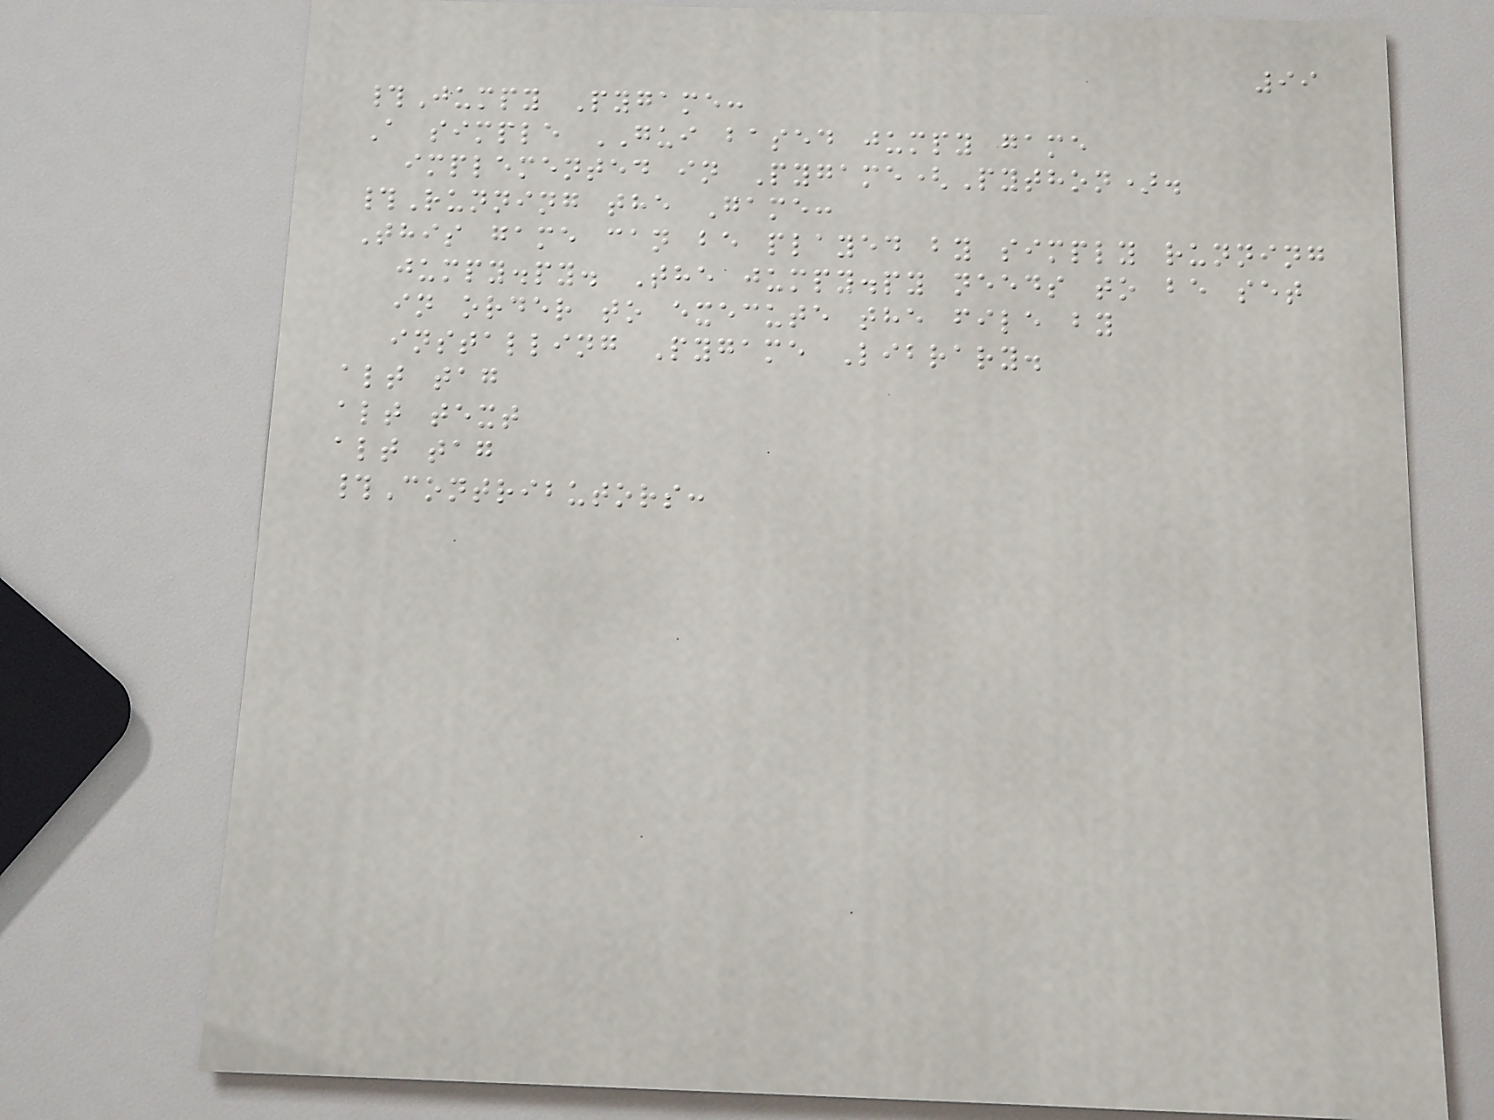99
#Jumpy Pygame:
A simple GUI based jumpy game
implemented in Pygame(Python).
#Running the Game:
This game can be played by simply running
jumpy.py. The jumpy.py needs to be set
in order to execute the file by
installing Pygame Library.
alt tag
alt text
alt tag
#Contributors:
